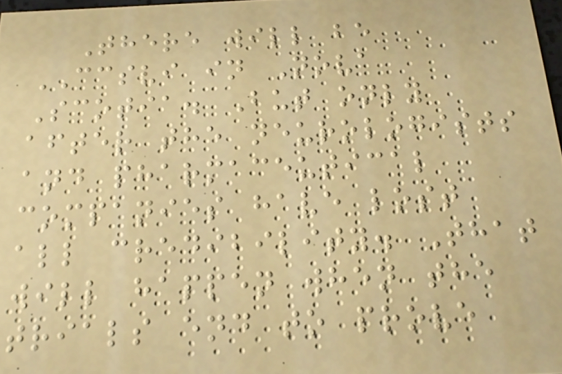There will be
CCSVI in Nova
Scotia. But only
after the neurologists
and pharmaceutical
companies have lost
all credibility. That
will happen when the
trials end to prove
